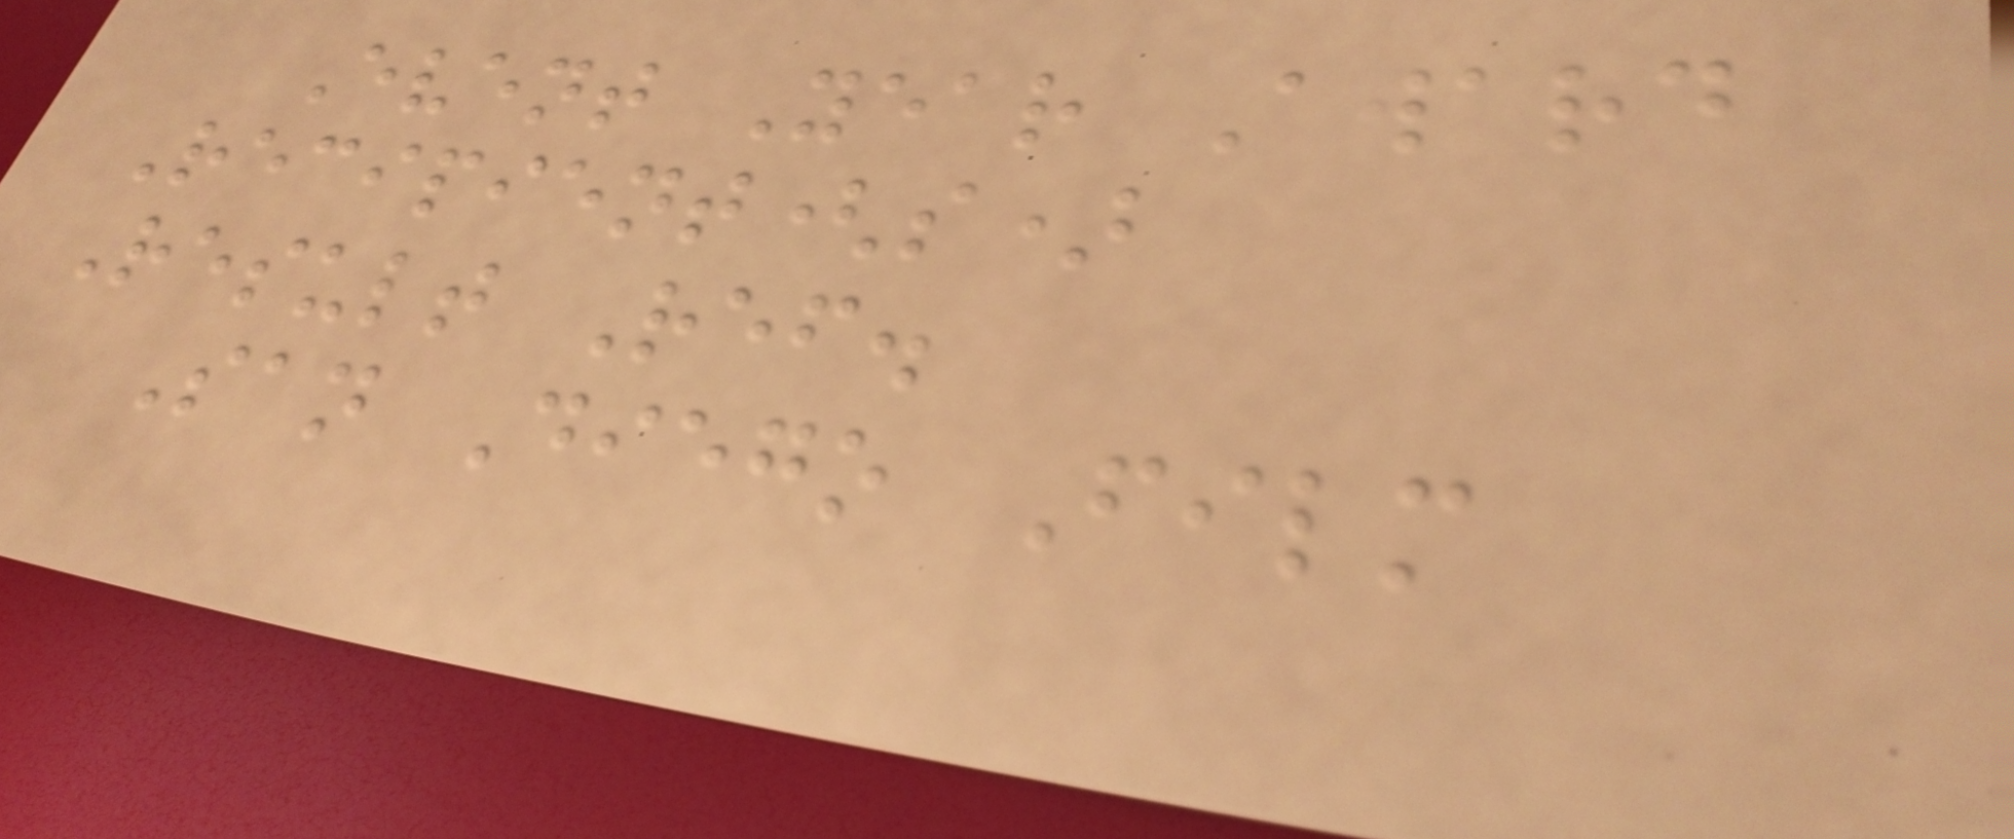Event Year Award
Recipient(s)
Result Ref.
San Diego Film
